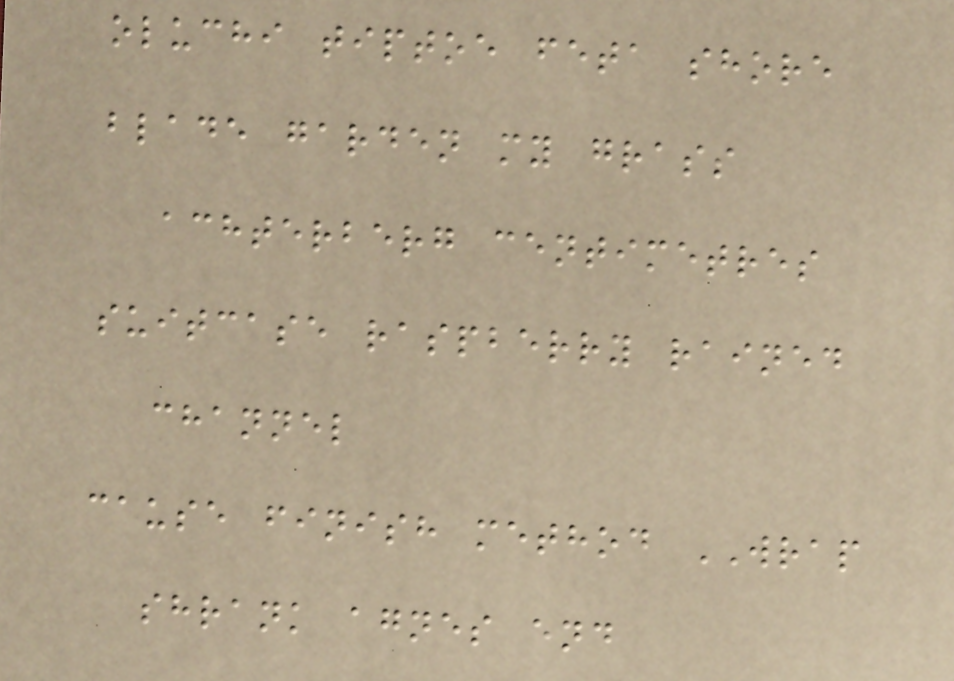oluchi tiptoe feta shore
blade garden my grass
achterberg centimetres
suitcase raspberry rained
channel
cause finish method WRAP
shrank agnes end
